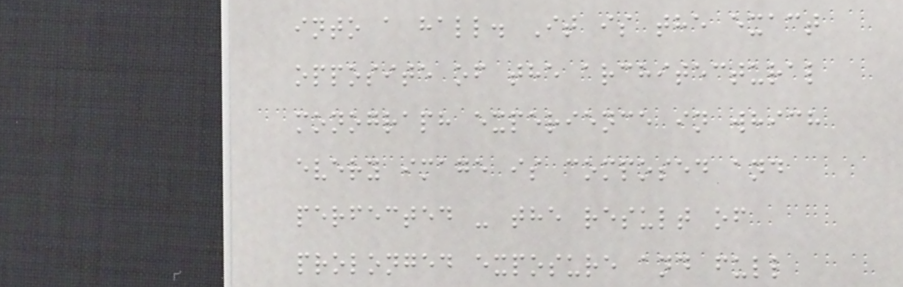into a hall. It is the exact
opposite of the architectural
monograph experience in which
every image is composed and
perfected - the result of
prolonged exposure and full
